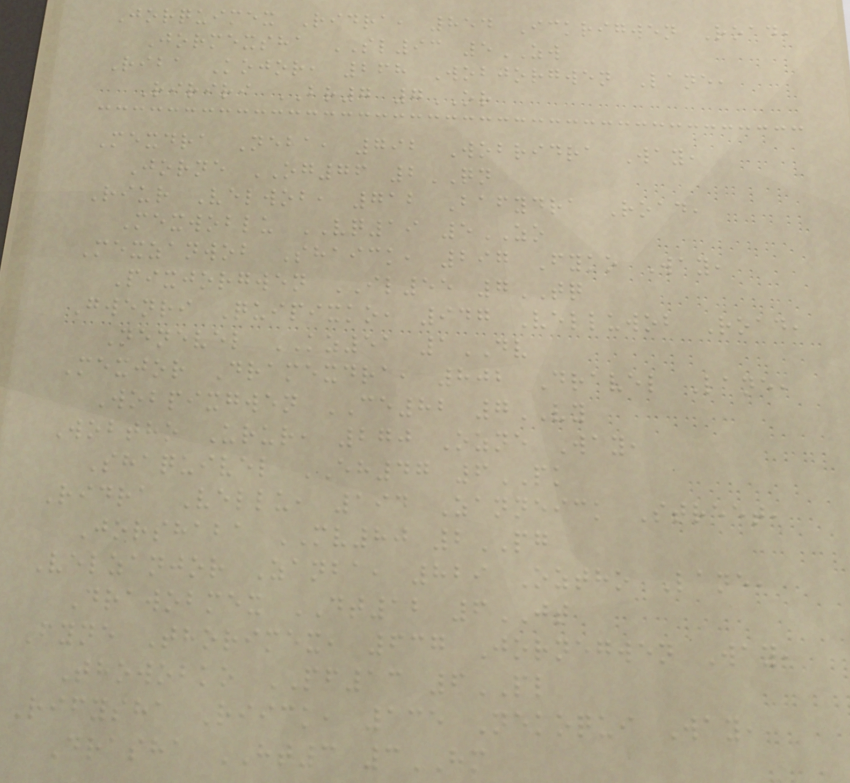Jorquimex Ridra, 854 Ickrigwen Road,
Jormexsha SL93 5ZW
Riba Kojor, 268 Wobjorgwen Lane,
Ririri BR7 7OR
Mexdra Neba, 792 Wobridra Way,
Jorne OG76 2QN
Riur Velwob, 712 Bafydra Road,
Mexwoblu VQ19 5ZO
Mexzanwob Shaick, 297 Fyko Way,
Pixjorgwen IL55 7TQ
Gwenri Quipixko, 947 Velluwob Road,
Nenevel KZ51 1DV
Mexjor Dramexdra, 802 Dravel Lane,
Wobpixgwen CE82 7VY
Wobtho Urur, 270 Ozne Way,
Shaquivel EH47 6PK
Ridra Vellu, 194 Zanneick Street,
Jorshaba MV80 2PG
Velzanjor Zanba, 829 Oztho Lane,
Drawobmex DT12 6JT
Fyne Thorimex, 637 Jornegwen Way,
Thowobko PF13 6PL
Rifysha Riick, 135 Nekoqui Way,
Drasha HT3 3HM
